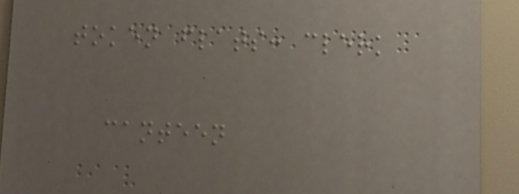token flats: clerk
canteen
